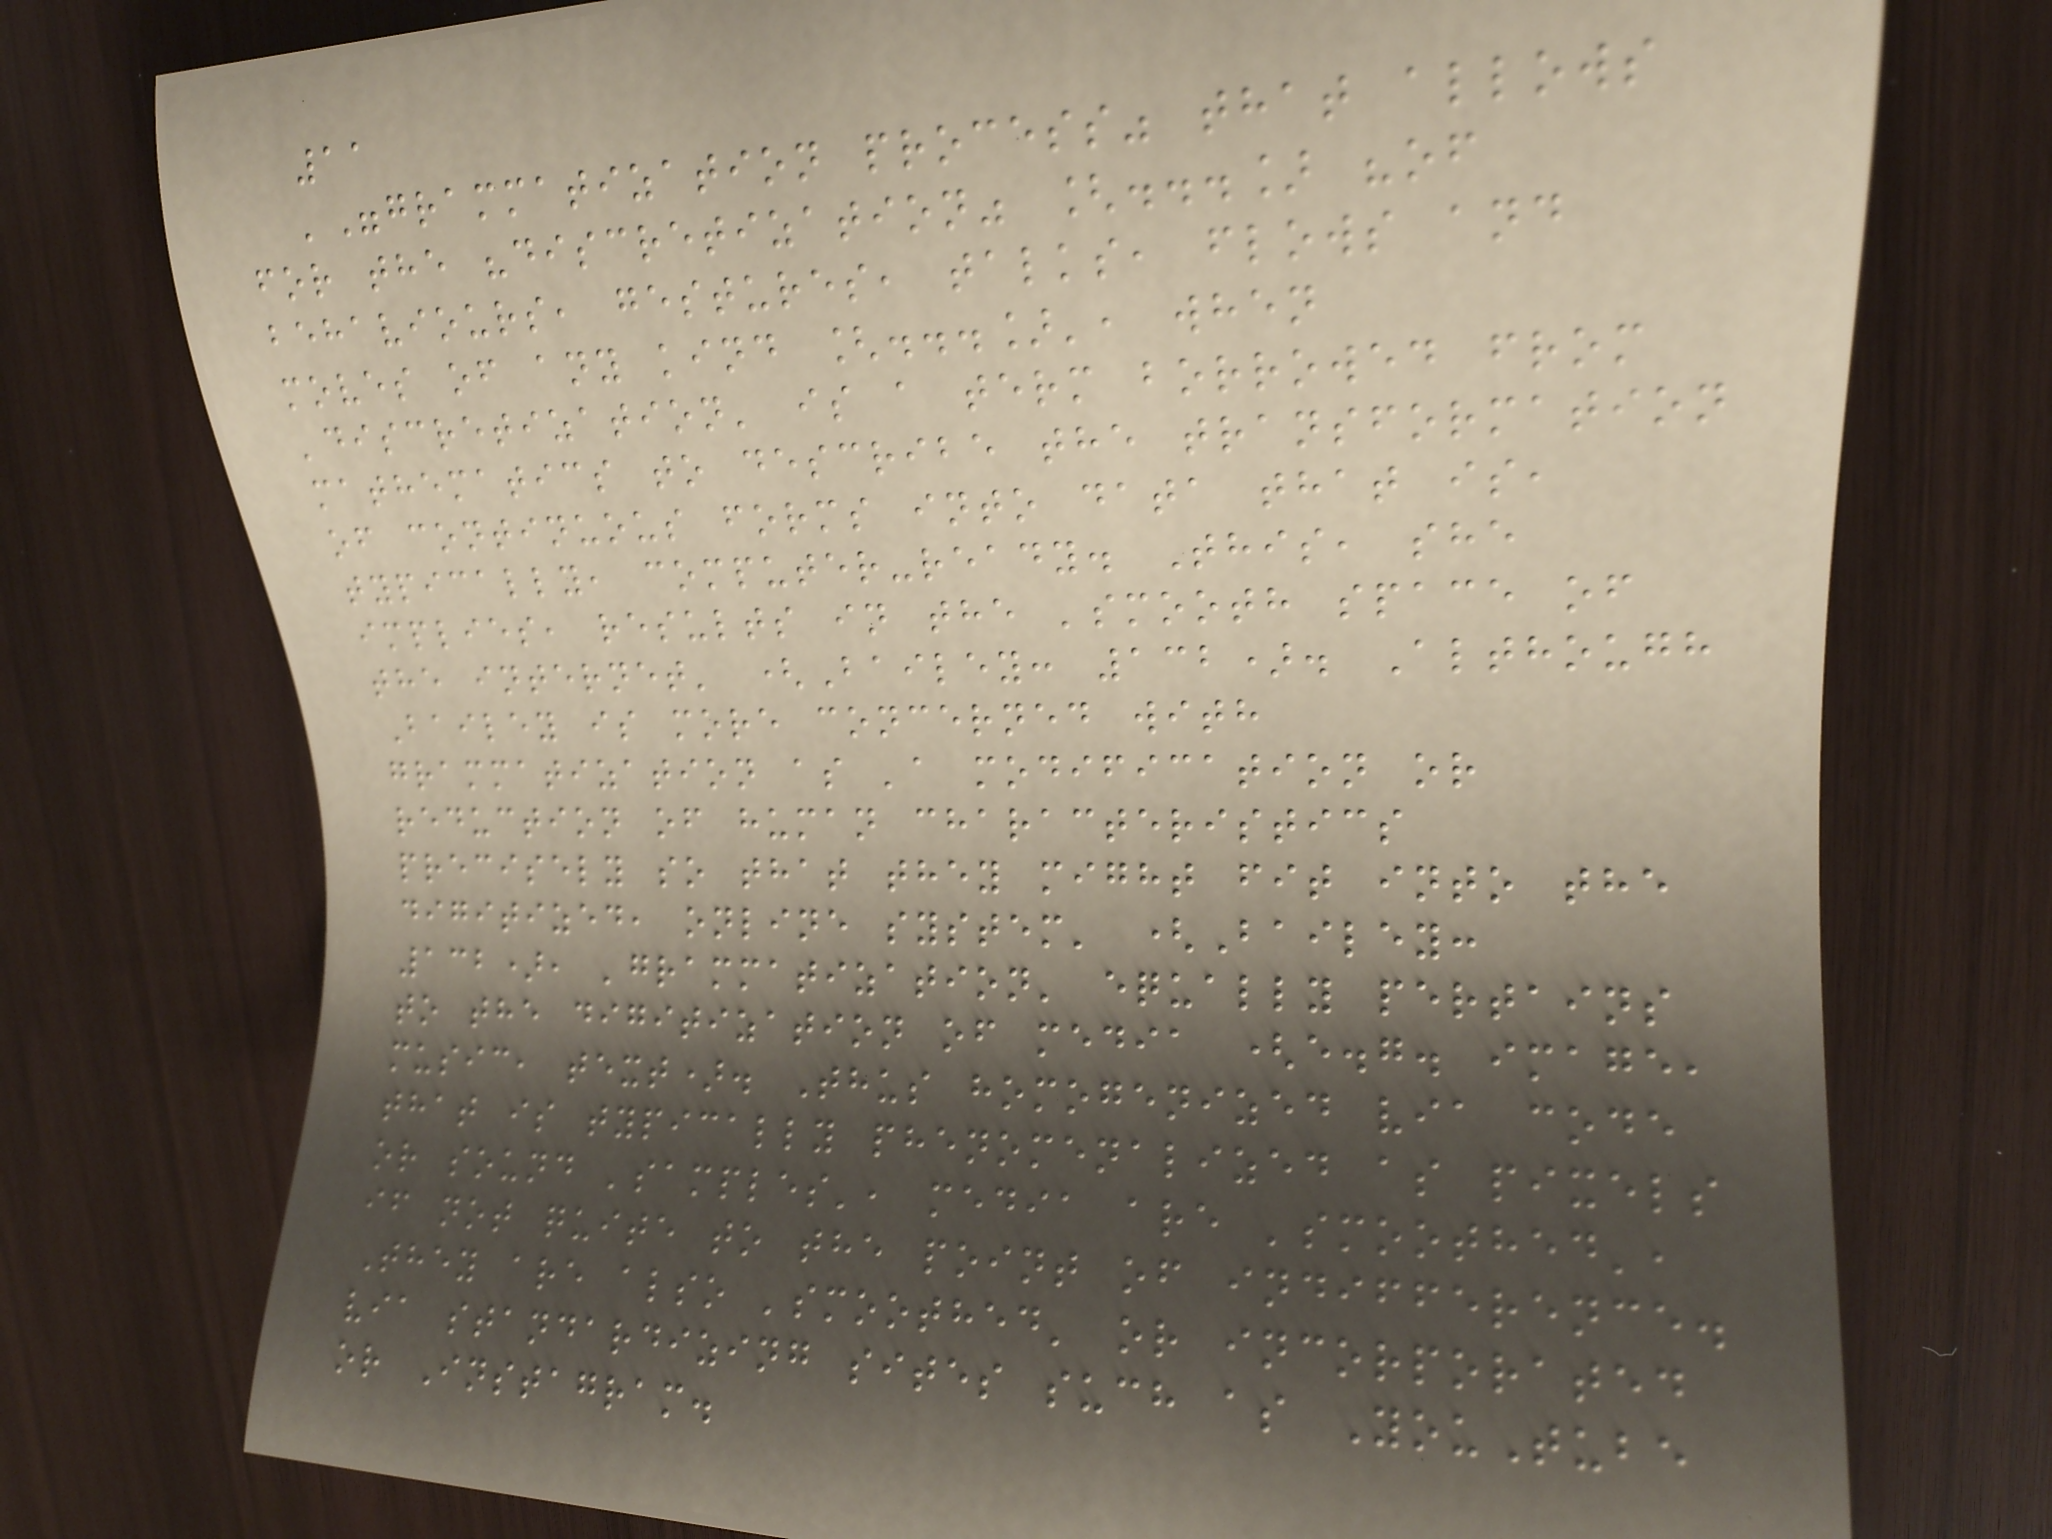11
'"grammatization process" that allows
for the "discretization" [...] "of
behaviours, gestures, talks, flows and
moves of any kind [...]', when
'discretization' is a term borrowed from
mathematics to describe the transformation
of continuous forms into data that is,
typically, computer-ready. This, she
implies, results in the 'smooth space of
the internet' (Bailey: 132). Although
Bailey is more concerned with
grammatization as 'a modification or
reduction of human characteristics
precisely so that they might fit into the
digitized, online system' (Bailey:
132), 'grammatization' equally pertains
to the digitization of media (e.g. image,
music, text). Thus homogenized via code
that is typically phenomenalized as pixels
or sound 'samples', media are 'smoothed',
if not quite to the point of indifference.
They are also 'smoothed' or incorporated
via standardizing sites such as YouTube
or Instagram.
